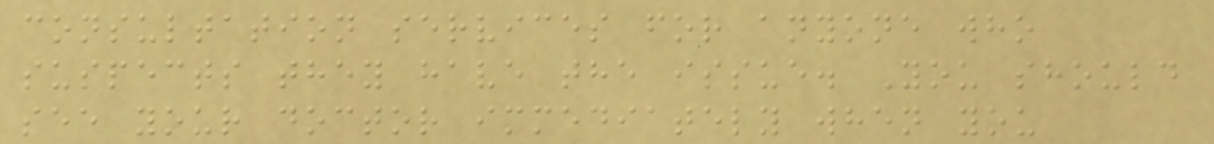consultation services for anyone who
suspects they have the issue. You should
see your doctor immediately when you
